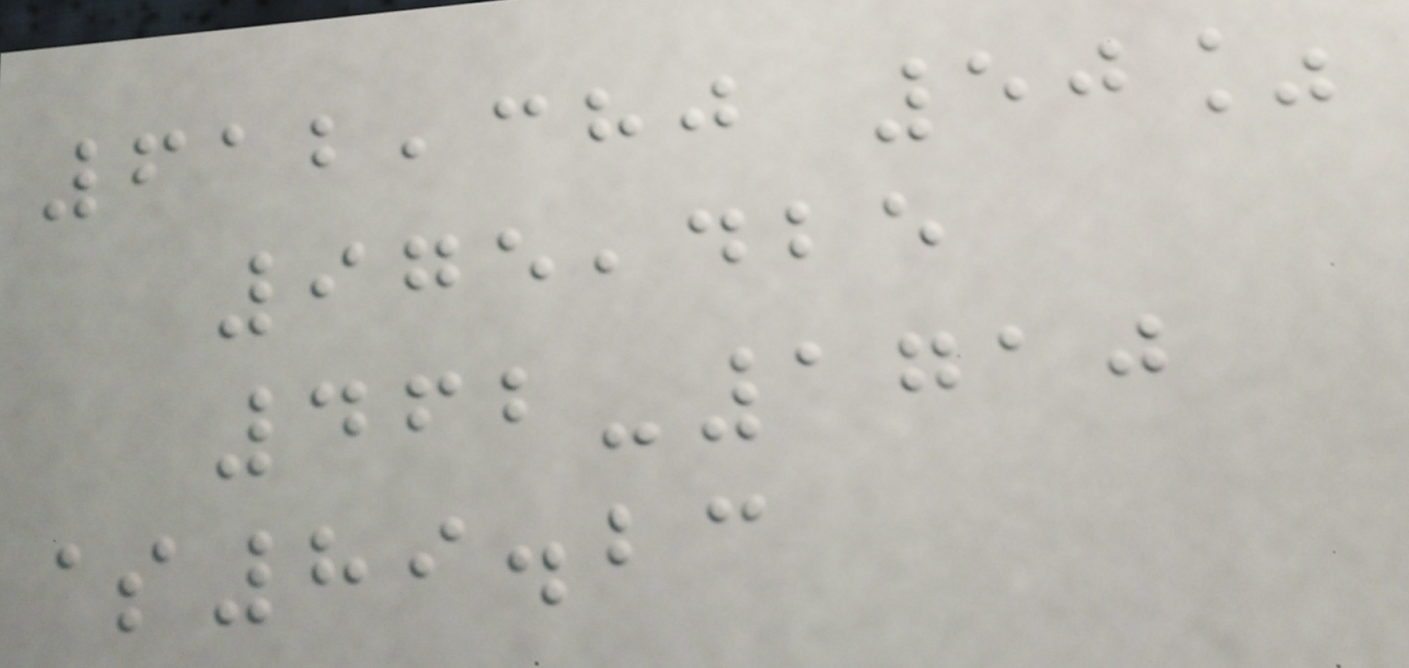612,380 50%
975,425
462-1710
$89.23
